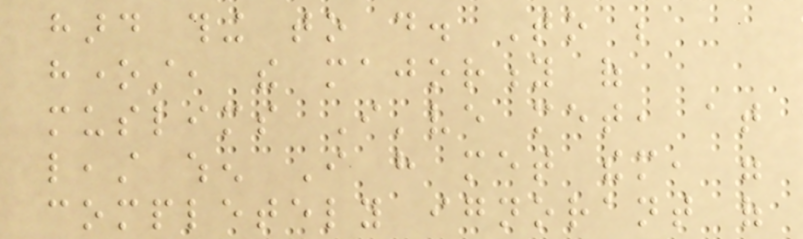hard thing to do. To be
honest, the majority of
muslims I've met, at
least when I have met them, were
completely ignorant of
